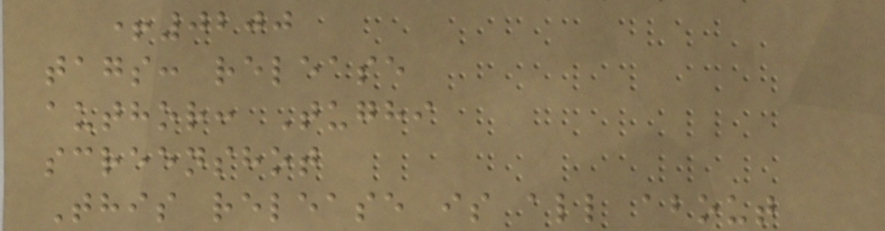+0200
tags: release
author: Tughi
screenshot
This release is all about
